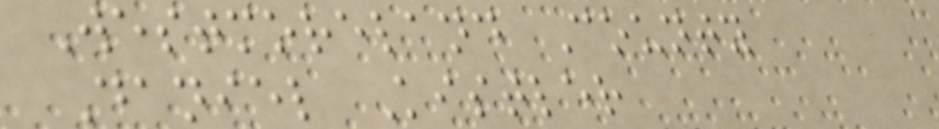Westmoreland County
Daniel Kistler
